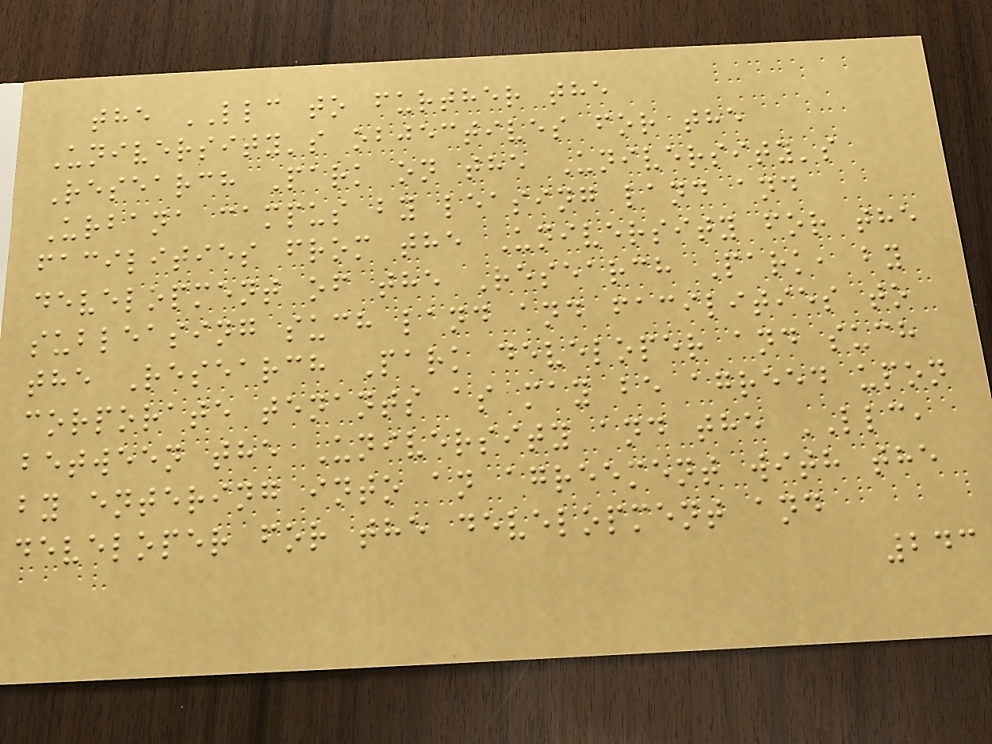the LLC to further the
University's objectives for the
Research Park on the University's
Urbana campus by leasing land and
facilities from the University for the
development of the Research Park, by
subleasing such land and facilities to
the Research Park developer and such
corporate tenants as may be agreed upon
between the University and the LLC,
by entering into an agreement with the
developer for the development and
243
